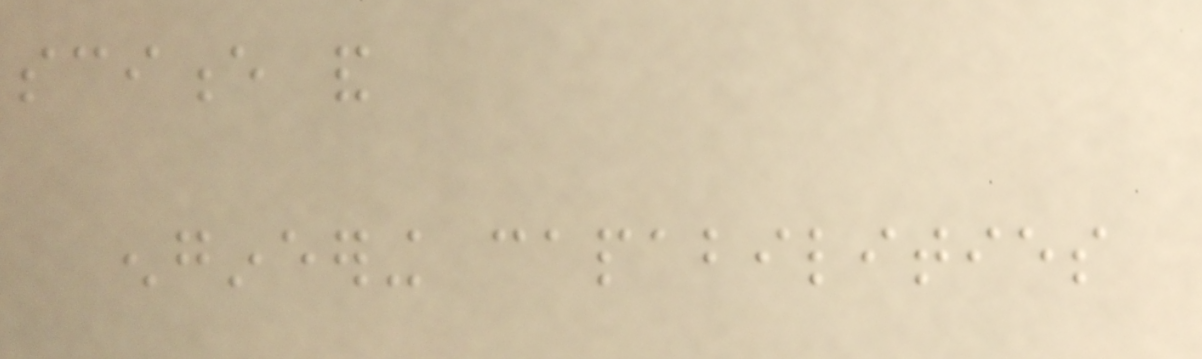science and
engineering capabilities
